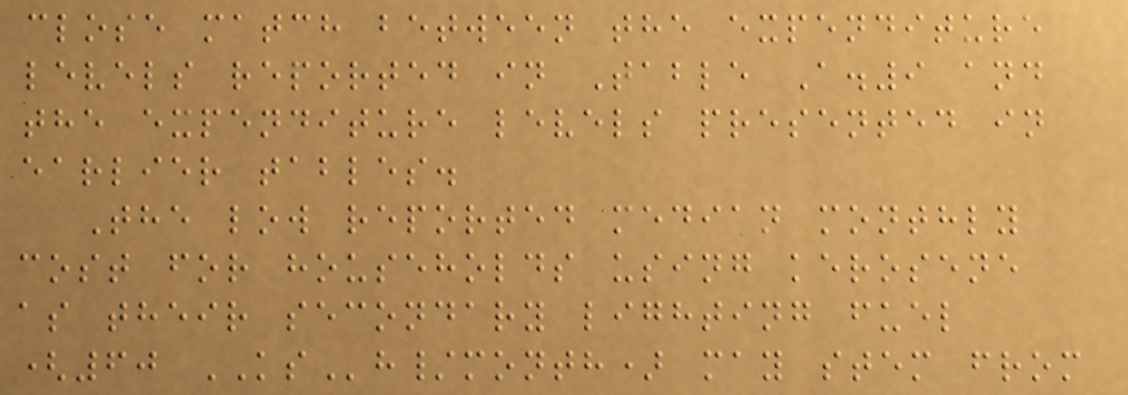close match between the expenditure
levels reported in Table A.9 and
the expenditure levels presented in
earlier tables.
The low reported median monthly
cost for households using kerosene
as their secondary lighting fuel
(60 KSh/month) may stem from
